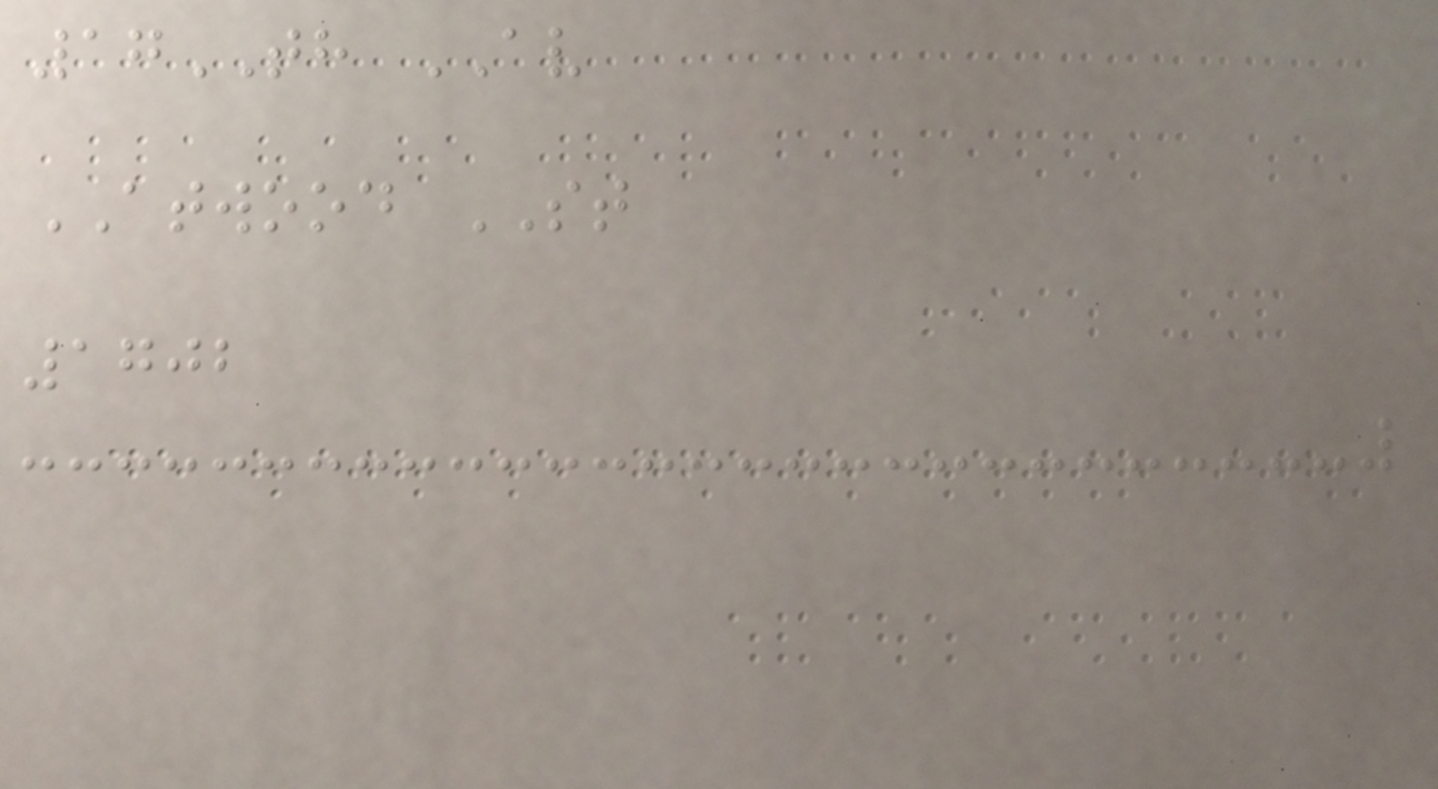17TH AV
ATWOOD ST
1702
